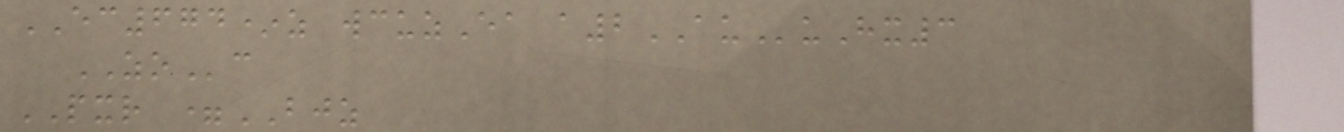EC674*z wcuzEa a2AUuHx3
ZOc
PXR =BJZ
